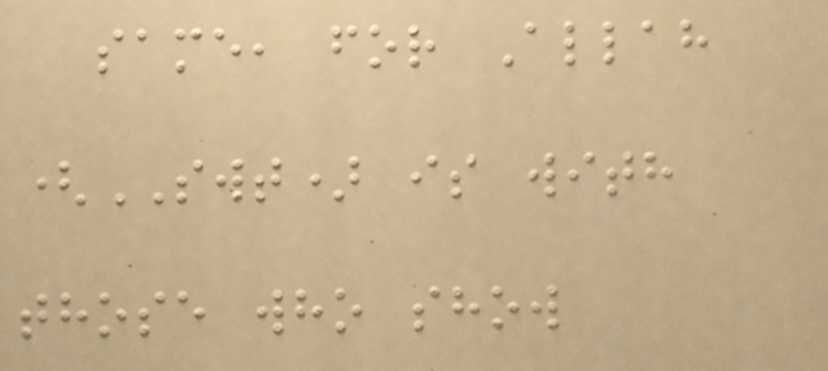same, for Allah
(SWT) is with
those who show
